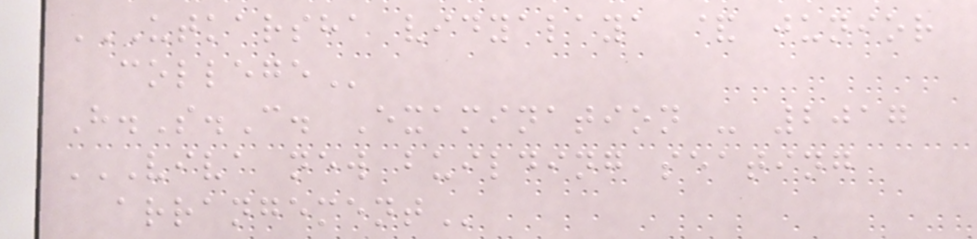UTKARSHA VIDYALAYA & JUNIOR
COLLEGE
H.S.C. Examination - 2017
VIVA NEW BUILDING SEATING
ARRANGEMENT
